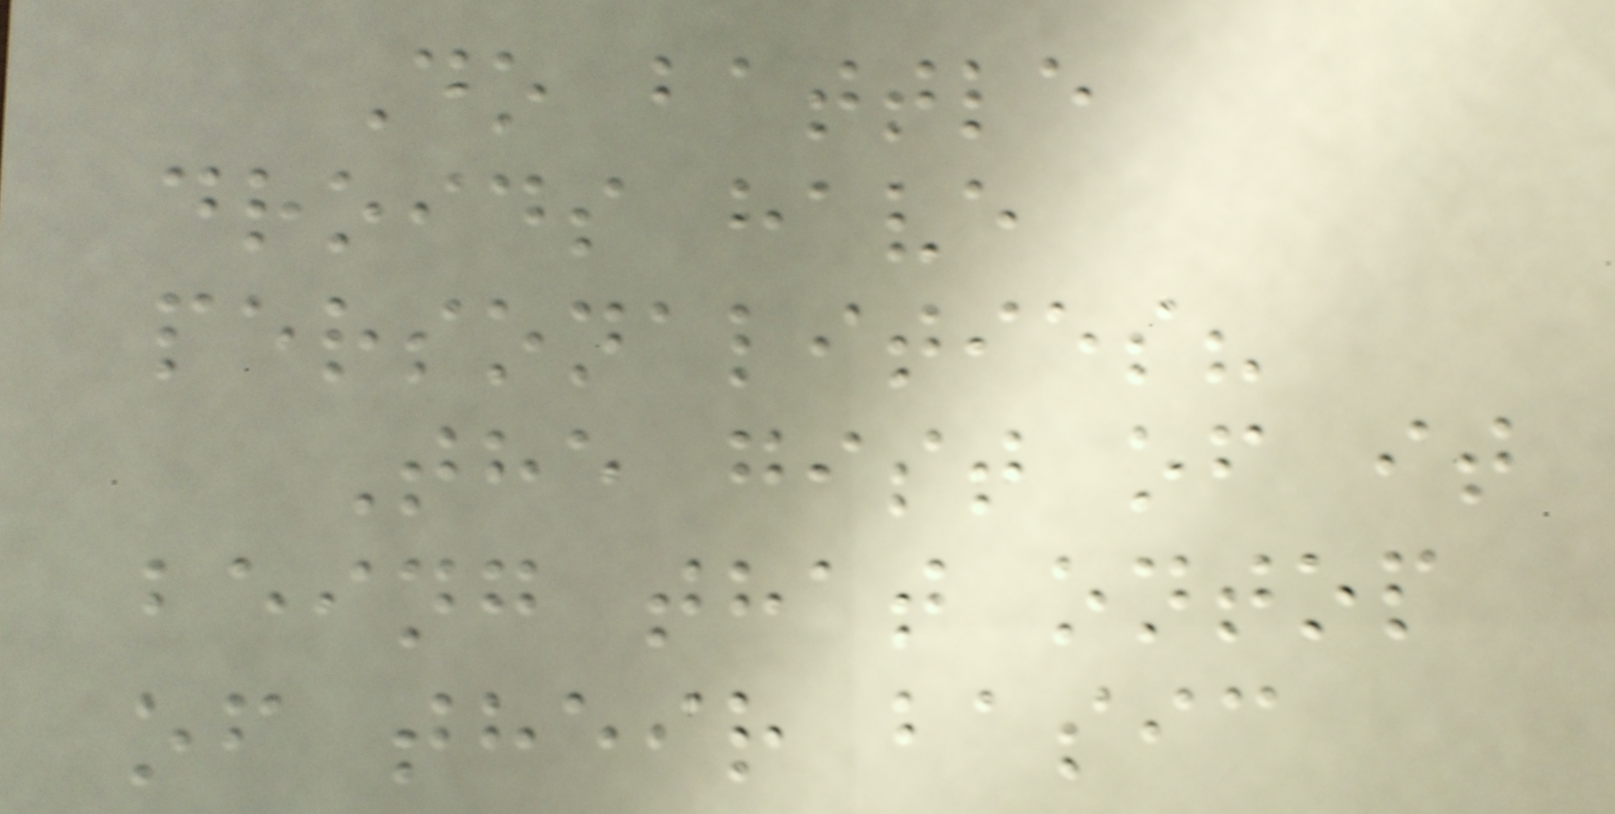Do battle
droids have
personalities?
The gist of it
being that ontop
of their basic
